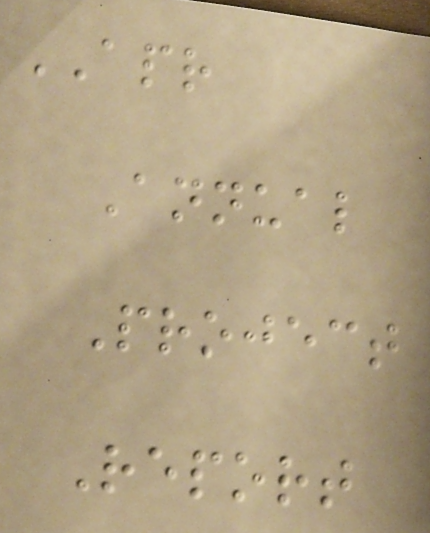APR
Annual
Project
Report
